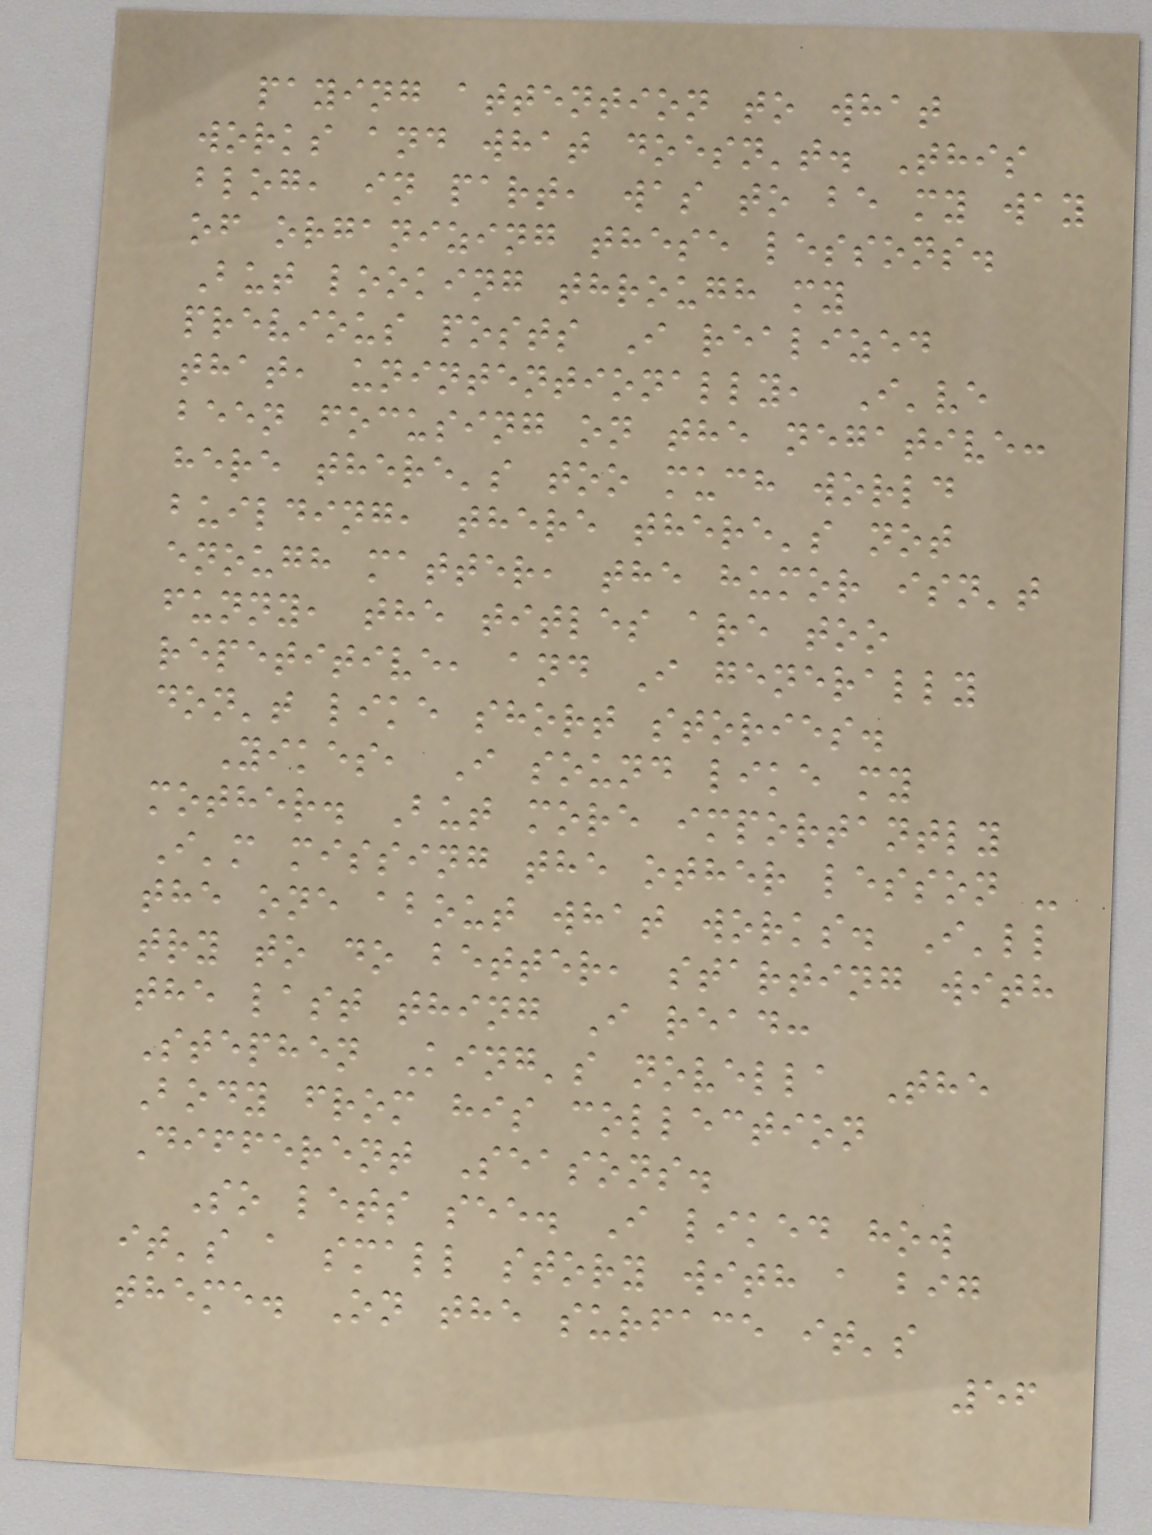paying attention to what
works and what doesn't. This
blog, in part, was to be my way
of organizing these lessons.
But looking through my
previous posts I realized
that, unintentionally, I've
been focusing on the negative:
here there's too much world
building, there there's not
enough matter, the humor isn't
funny, the titles are too
repetitive, and I generally
don't like short stories.
Yikes, I sound like my
mother. But more importantly
I'm missing the other lesson -
the one about what works. I'll
try to do better, starting with
the last thing I read:
Stephen King's novella The
Body from his collection
Different Seasons.
So lets see. I liked how
it's a small story with a big
theme. On the surface it's
56
